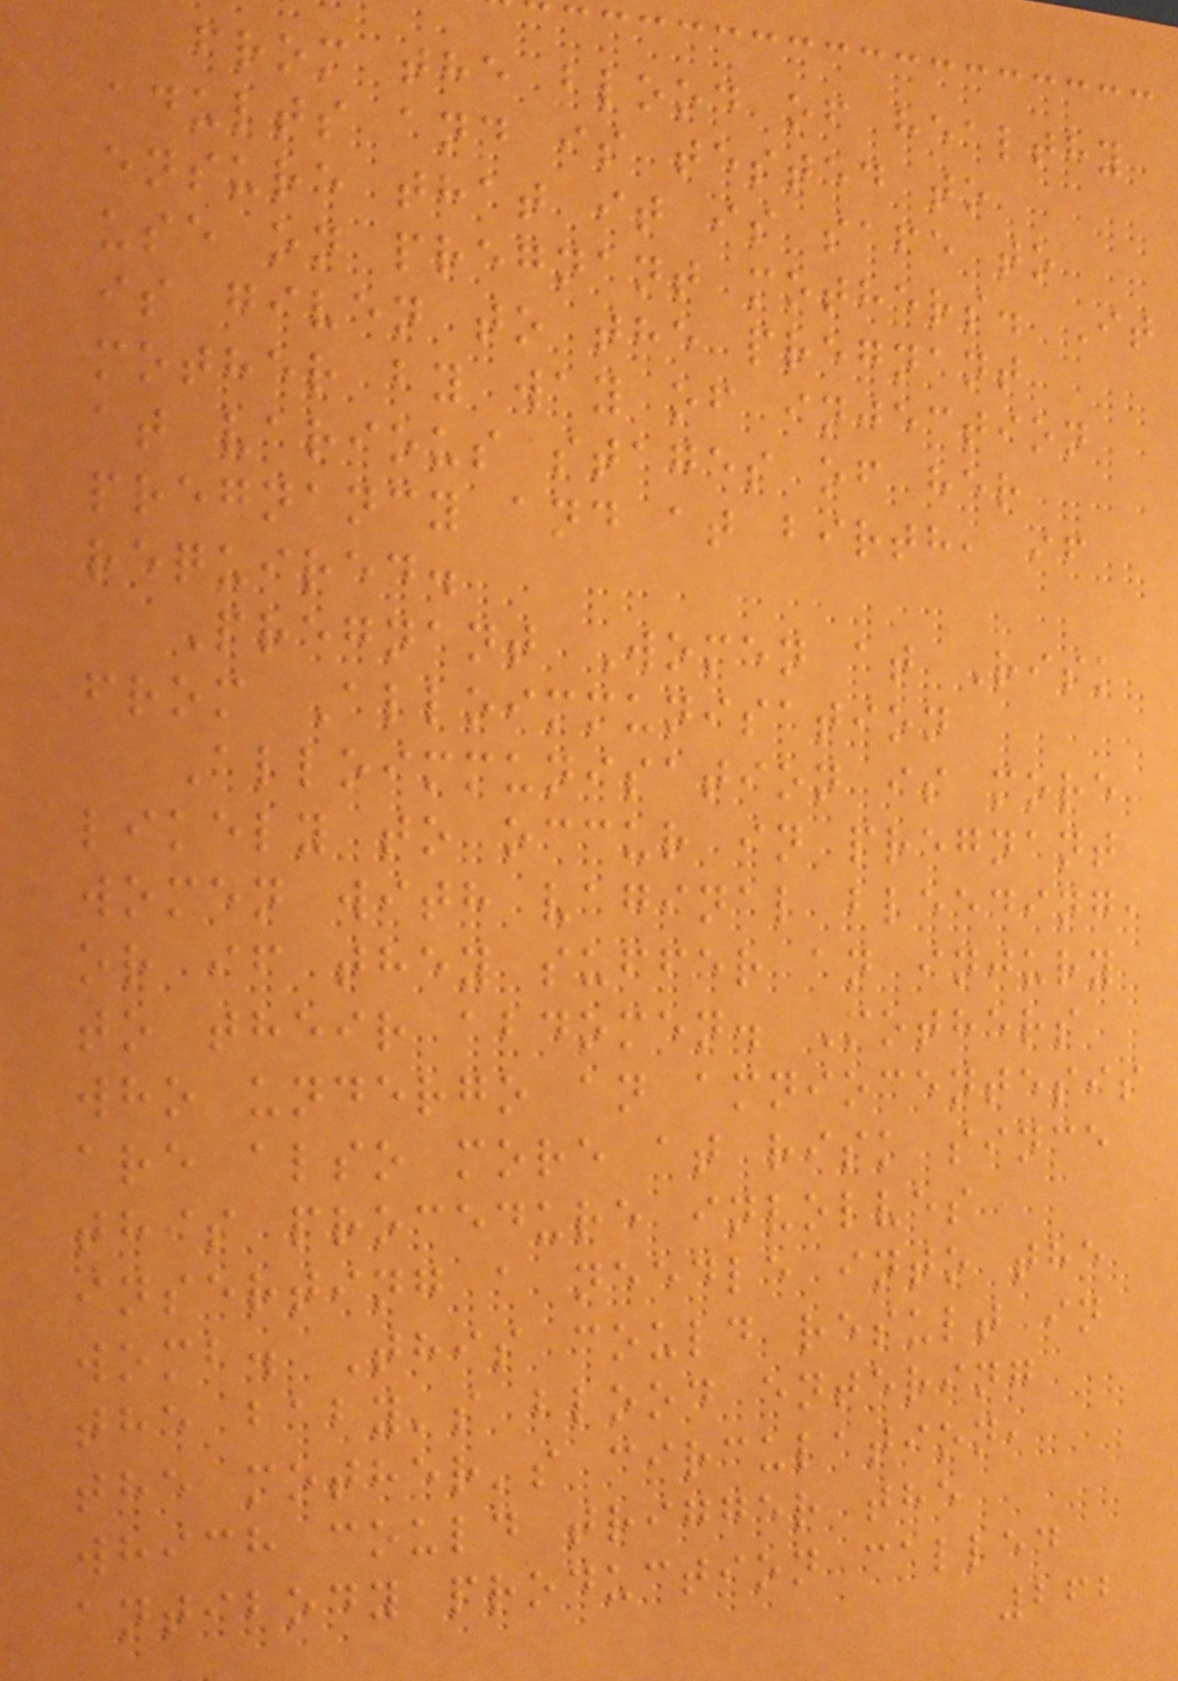from the blood of healthy
adults and is tested to
ensure that it is safe to
use on pregnant mothers. It
is given to the pregnant
mother by way of injection
at various stages of her
pregnancy and at birth, if
required.
Pregnant Women at Risk
from Alloimmunisation
Alloimmunisation is more
likely to occur in pregnant
women with vaginal bleeding,
or if they suffer an injury
to their abdomen. Mothers
who undergo an amniocentesis
are also more at risk since
this procedure involves
inserting a needle into the
womb. This could result in
the baby's blood entering
the mother's circulation,
which could trigger the
antibody production called
262
